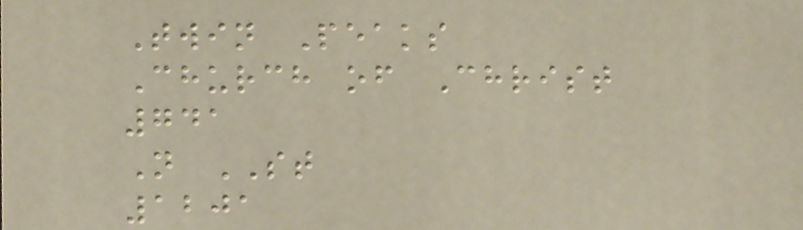Twin Peaks
Church of Christ
741
N ST
1201
